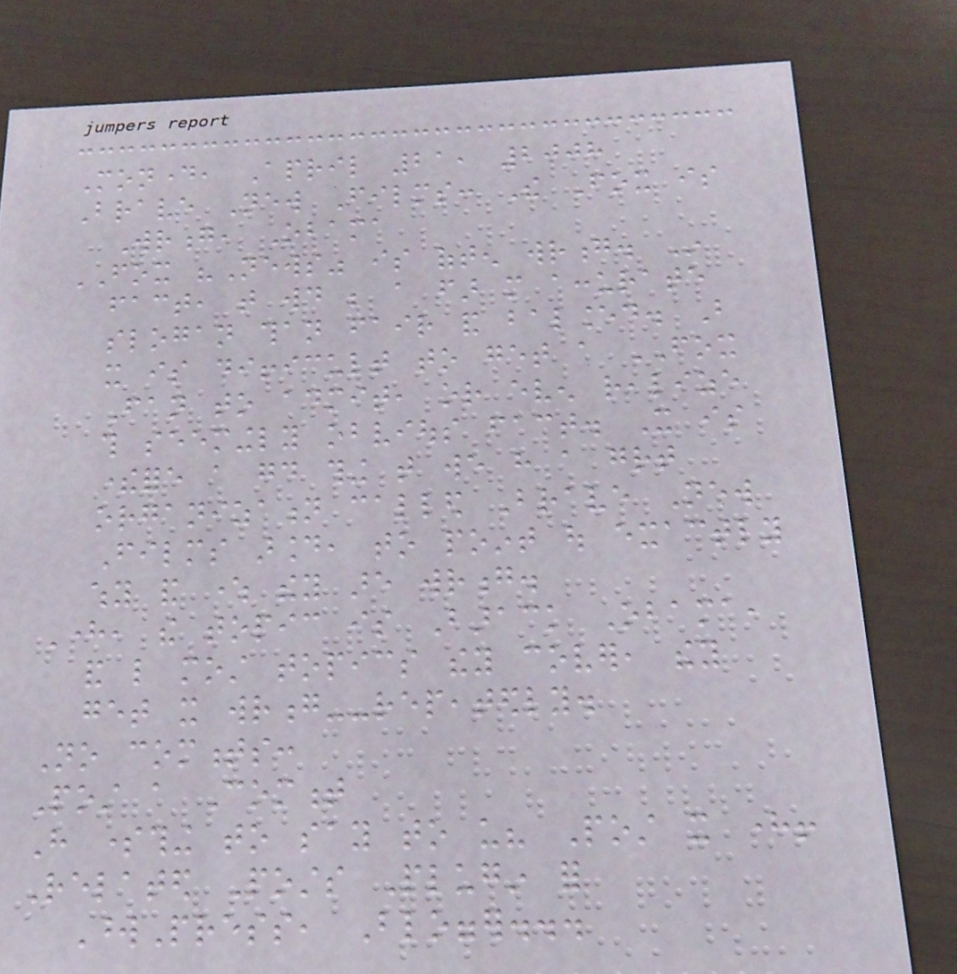Monday, April 21, 2008
Brave New Films: The Fox is
Wrong, Obama
FOX "News" is often wrong. In
fact, that would be a far more accurate
slogan than fair and balanced. But
it is difficult to get a FOX
Fan to admit, or even realize
this seemingly obvious fact. It is
therefore a good thing that we have a great
organization called Brave New
Films around, to point out exactly
why and where they are wrong.
Here, the topic is Barack Obama,
and like most topics they cover, they
get it wrong--repeatedly.
No comments:
Post a Comment
Have something to say to us? Post it here!
Related Posts Plugin for
WordPress, Blogger...
